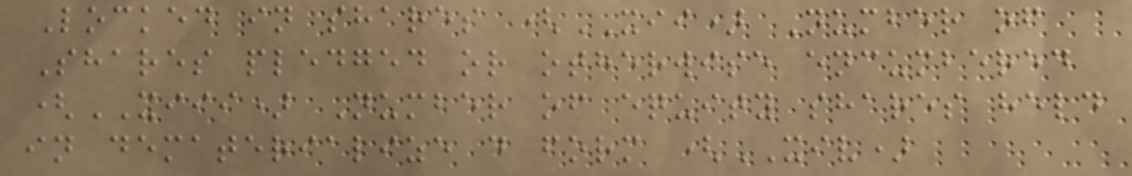Locked in shares (XII) Number of
Shares pledged or otherwise encumbered
(XIII) Number of equity shares held
in dematerialize d form (XIV)
